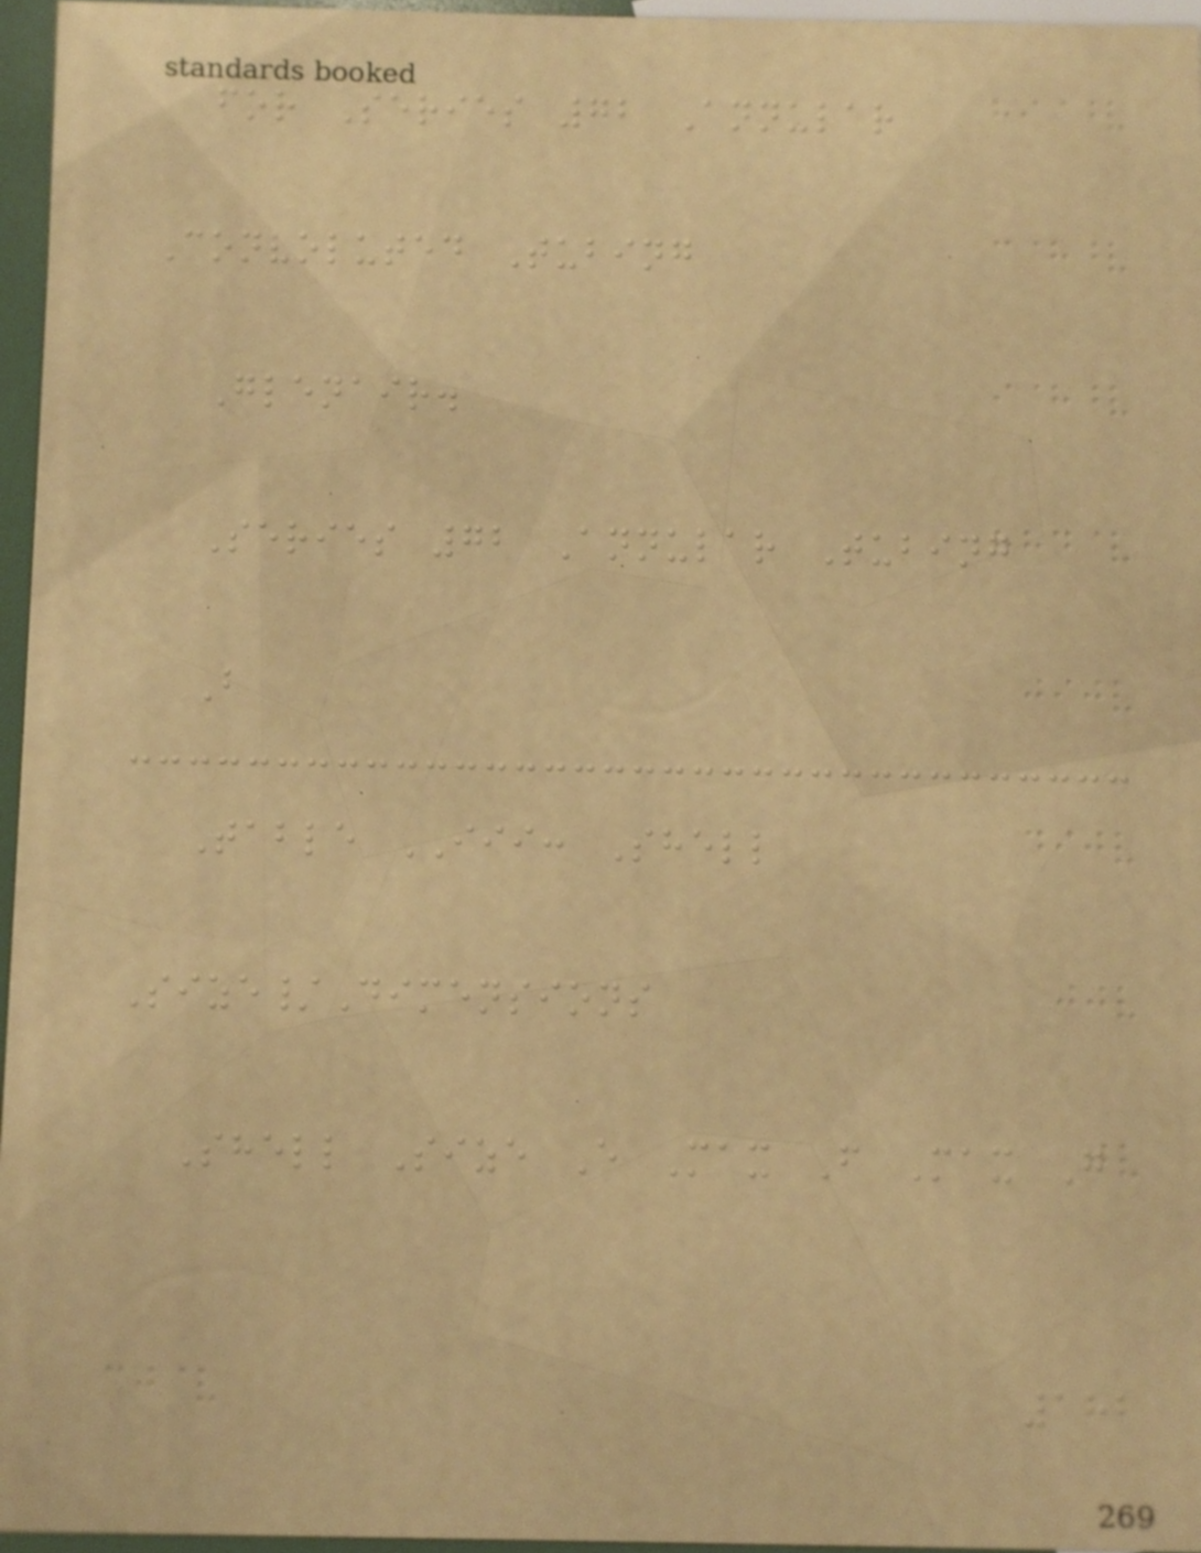for Series 72 Annular
Convoluted Tubing
Glenair.
Series 72 Annular Tubing
B
Table III: Shell
Size/Dimensions
Shell Size E Max F Max G
182
